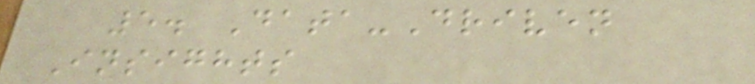5. Data-Driven
Insights
